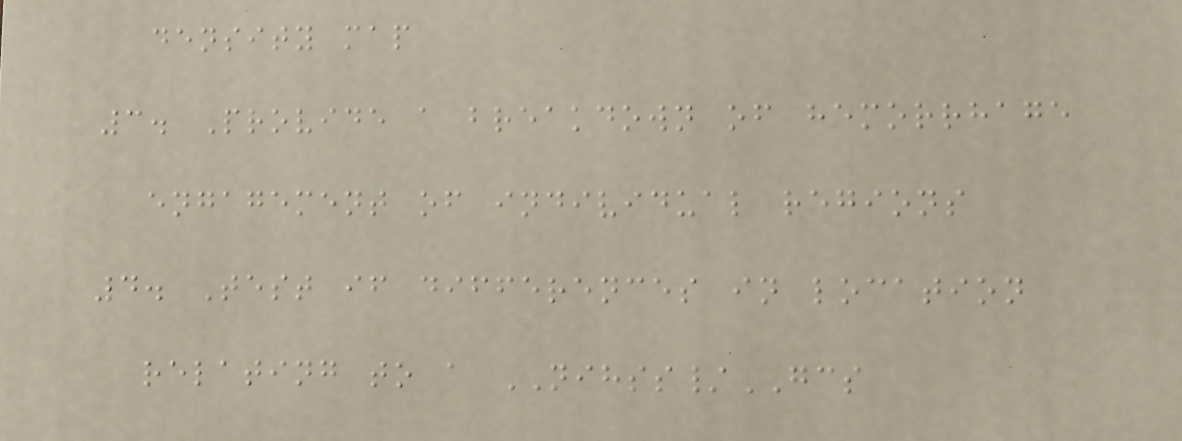density map
3. Provide a breakdown of hemorrhage
engagement of individual regions
4. Test if differences in location
relating to a NIHSS/GCS
